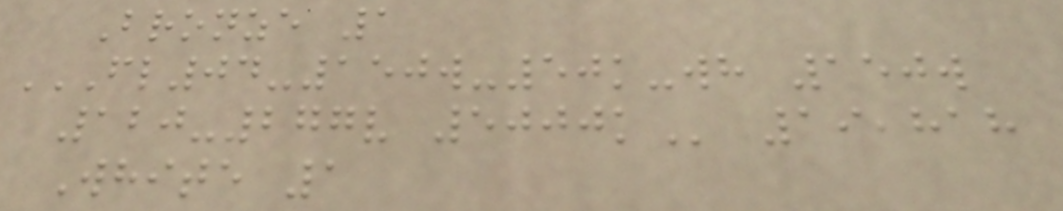Bronze 1
FL04-150W-50K-WH 150W
120-277V 5000K 19,818
White 1
